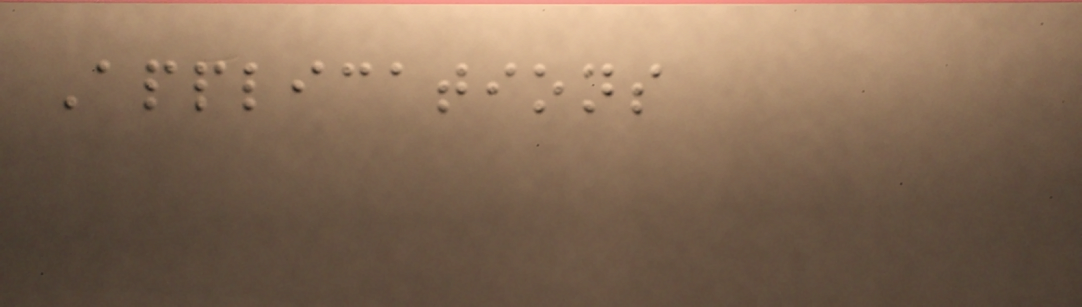Applications
